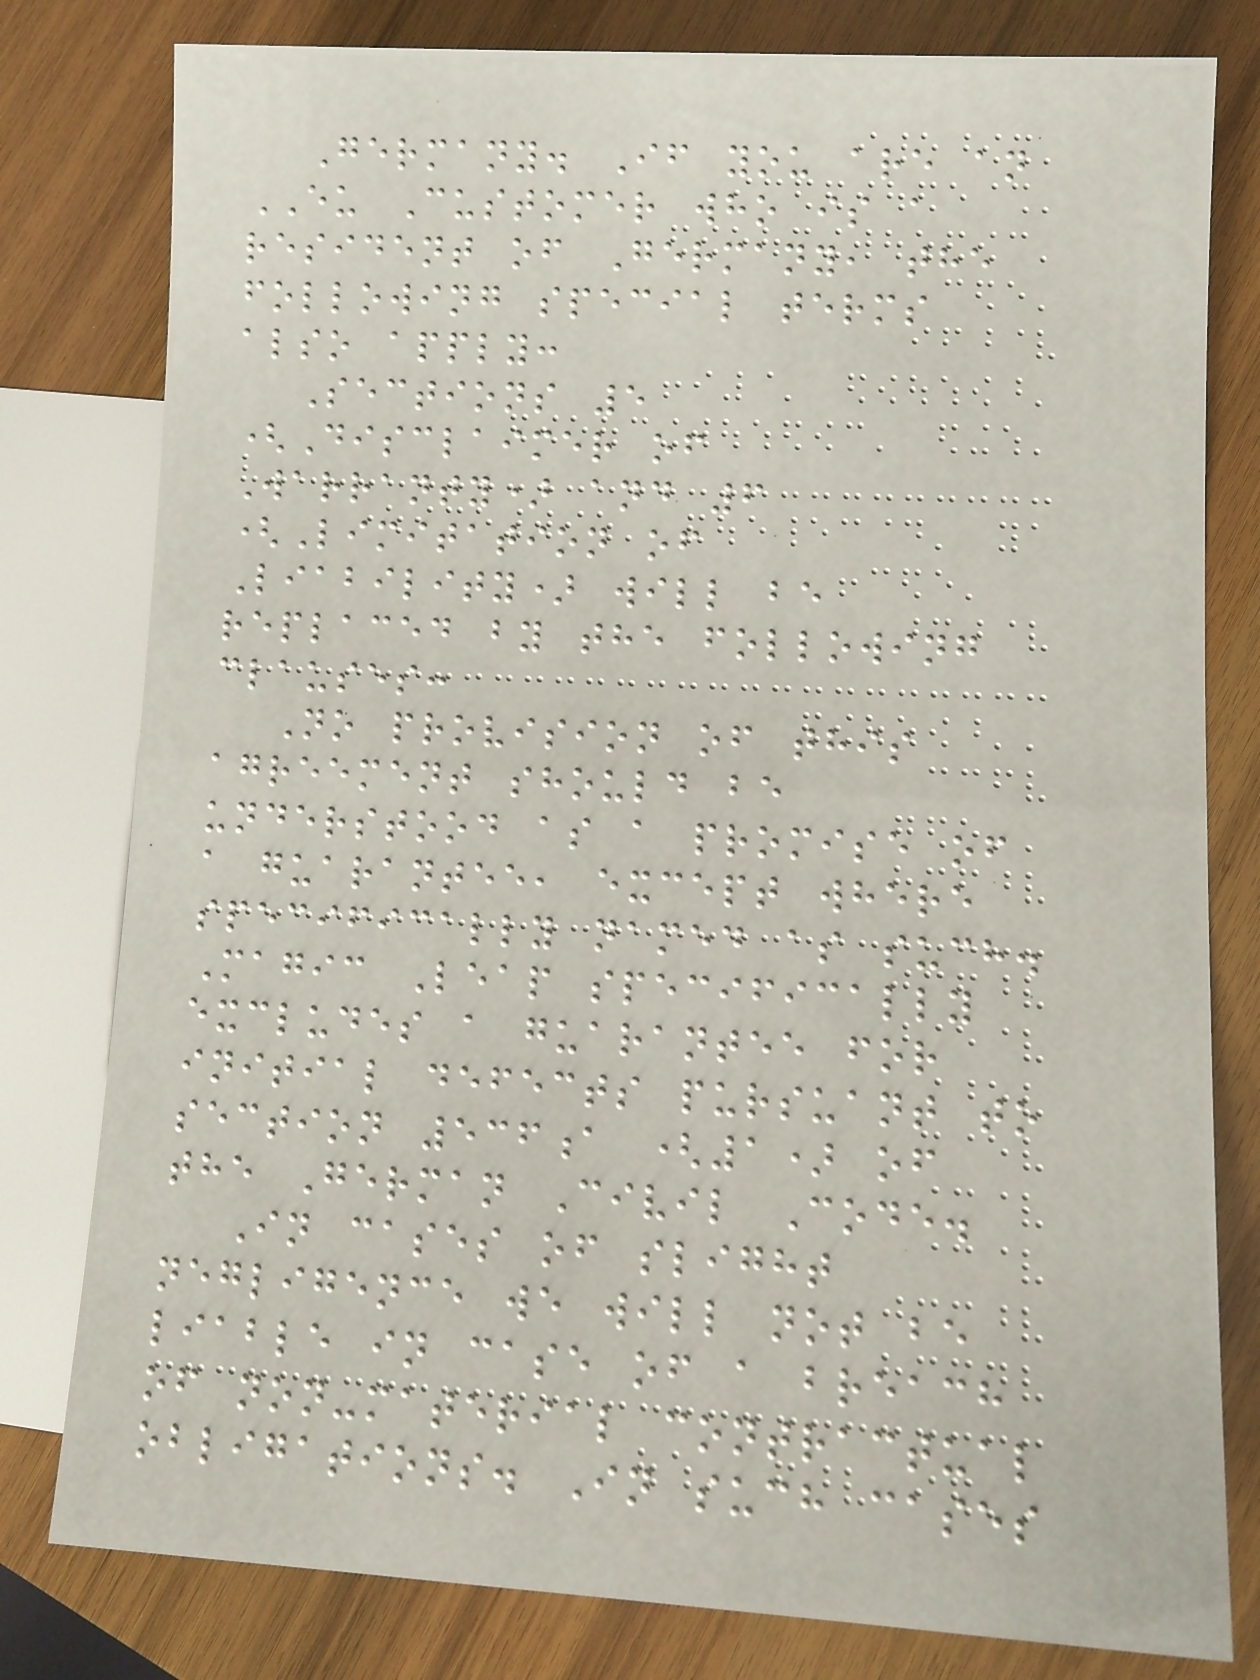Germany. If you are an
EU Customer who is a
resident of Germany, the
following special terms
also apply:
Sections 5
(Disclaimer of
Warranty) and 6
(Limitation of
Liability) will be
replaced by the following
clauses:
No provision of this
agreement should be
understood as a promise of
a guarantee, except where
specifically named as such.
Magic Leap specifically
excludes a guarantee for
initial defects pursuant to
section 536a (1) of
the German Civil Code.
In cases of slight
negligence we will not be
liable in case of a breach
of non-material contractual
obligations. In such cases
